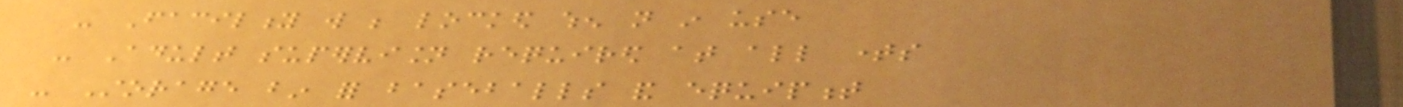- Facility will be locked when not in use
- Adult supervision required at all times
- Storage bin for baseballs and equipment
